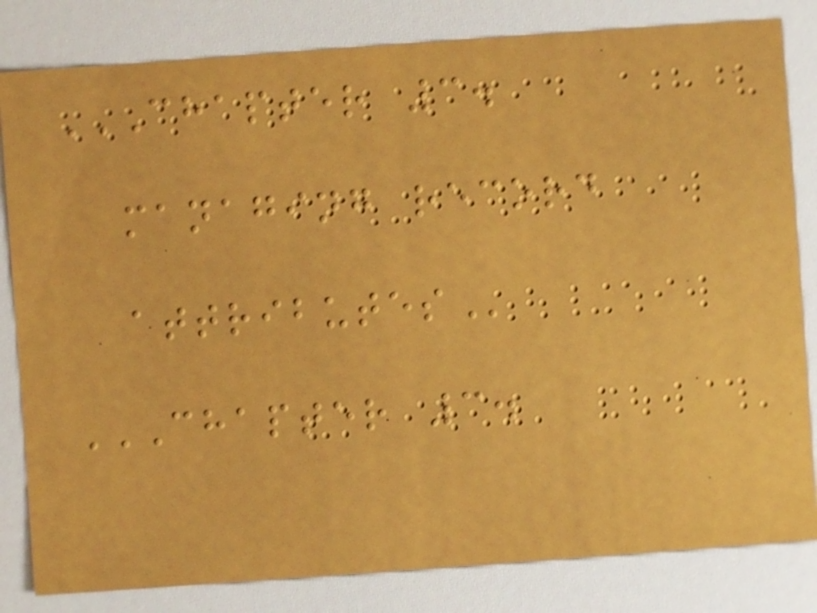CHAPTER 3.
MANAGING RECORD
ATTRIBUTES
CHAPTER 3.
